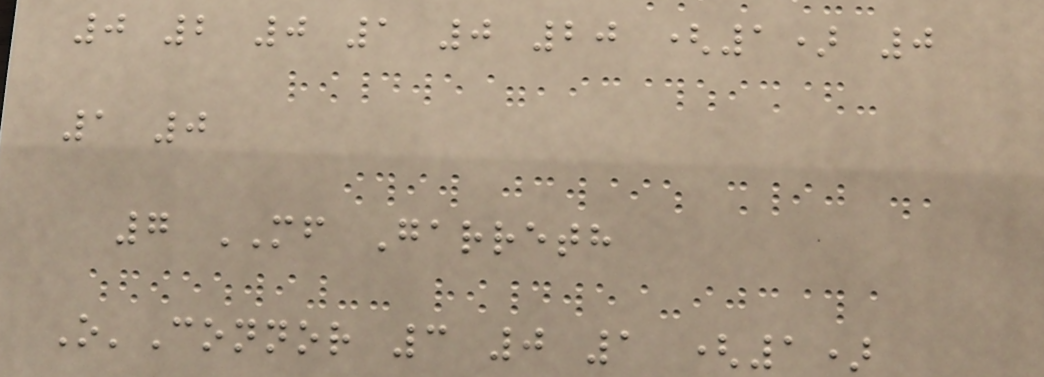0 2 0 1 0 20 (1) 0
1 0
7 MF Garreth
O'Connor 3 0 1 (1)
